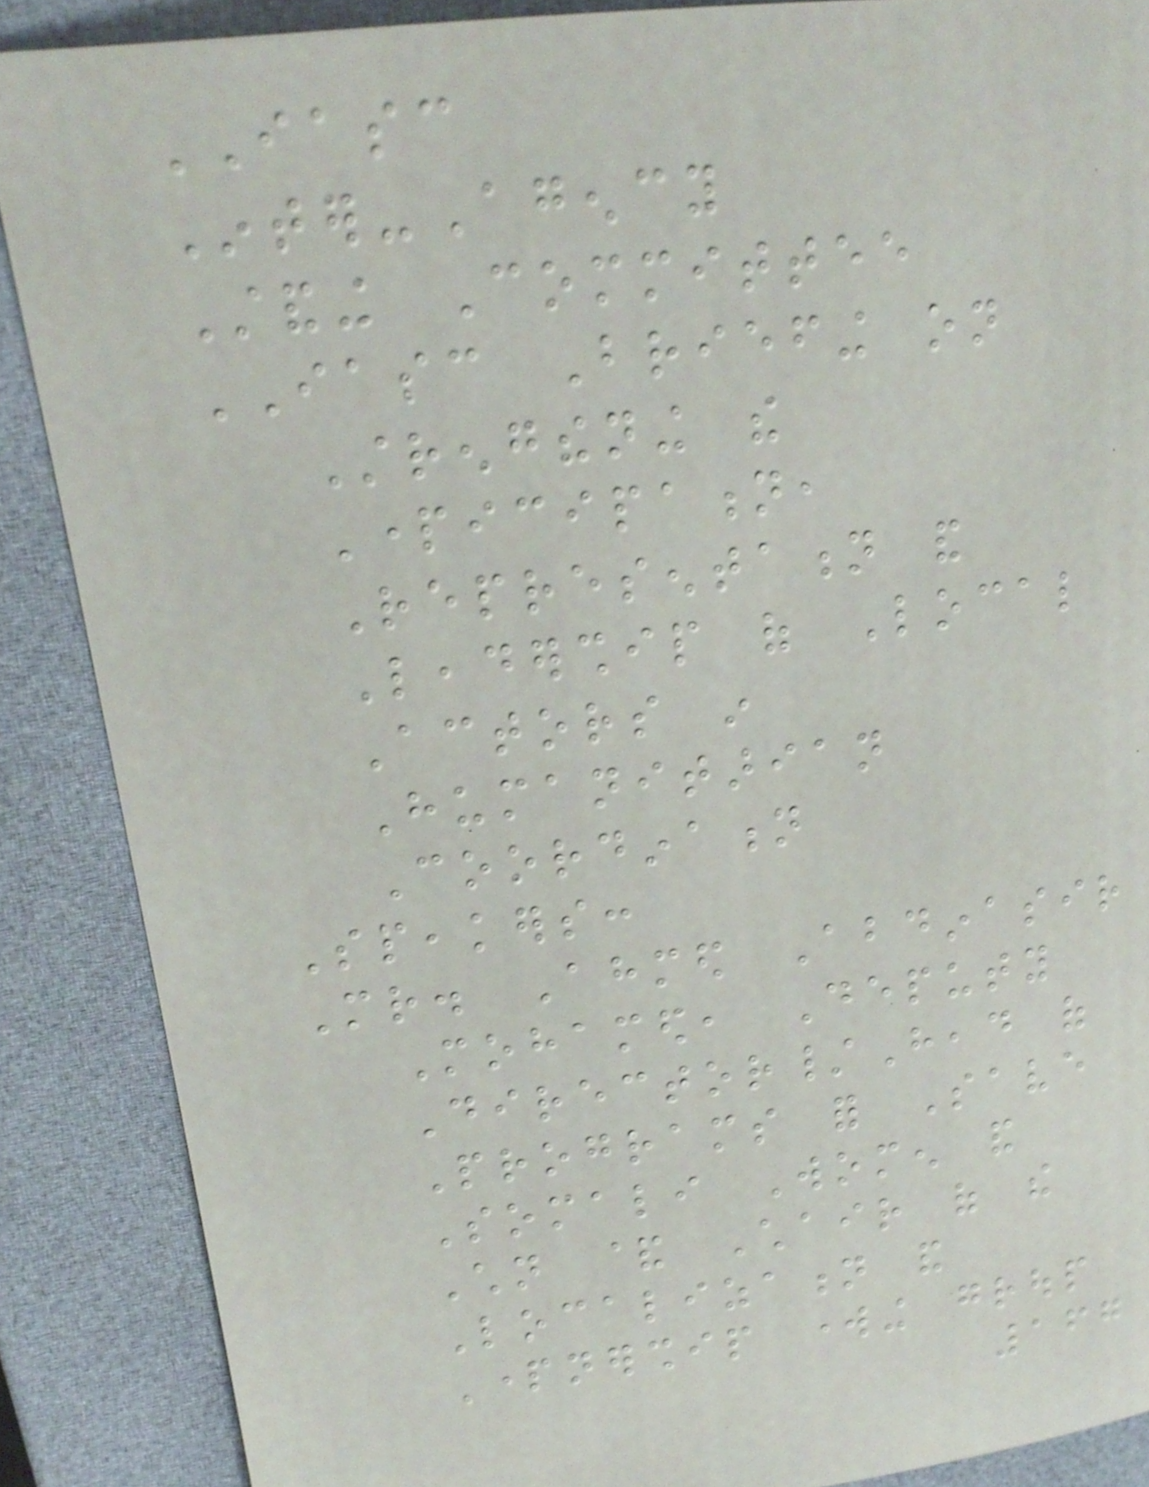IASC
Inter-Agency
Standing Committee
IASC Briefing on
Strengthening the
Participation,
Representation and
Leadership of Local
Actors in
Humanitarian
Coordination
Speakers:
Mr. Ahmed Abdinasir
Mohamed, Deputy
Director/Head of
Programs for Save
Somali Women and
Children & Chair of the
Localization and
Partnership working group
167
